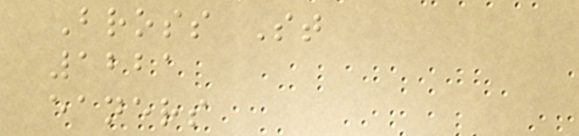Bross St
1221
eaners
